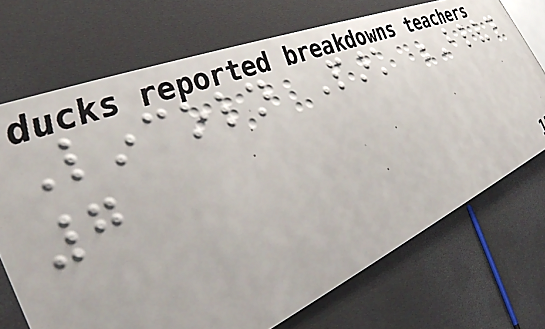Lincoln Park Blvd
7
